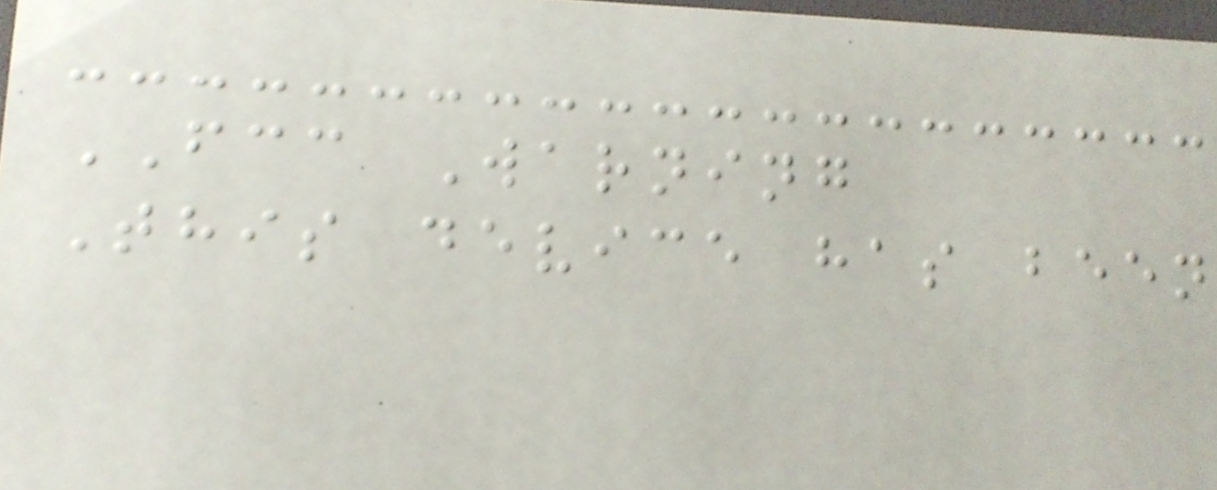FCC Warning
This device has been
